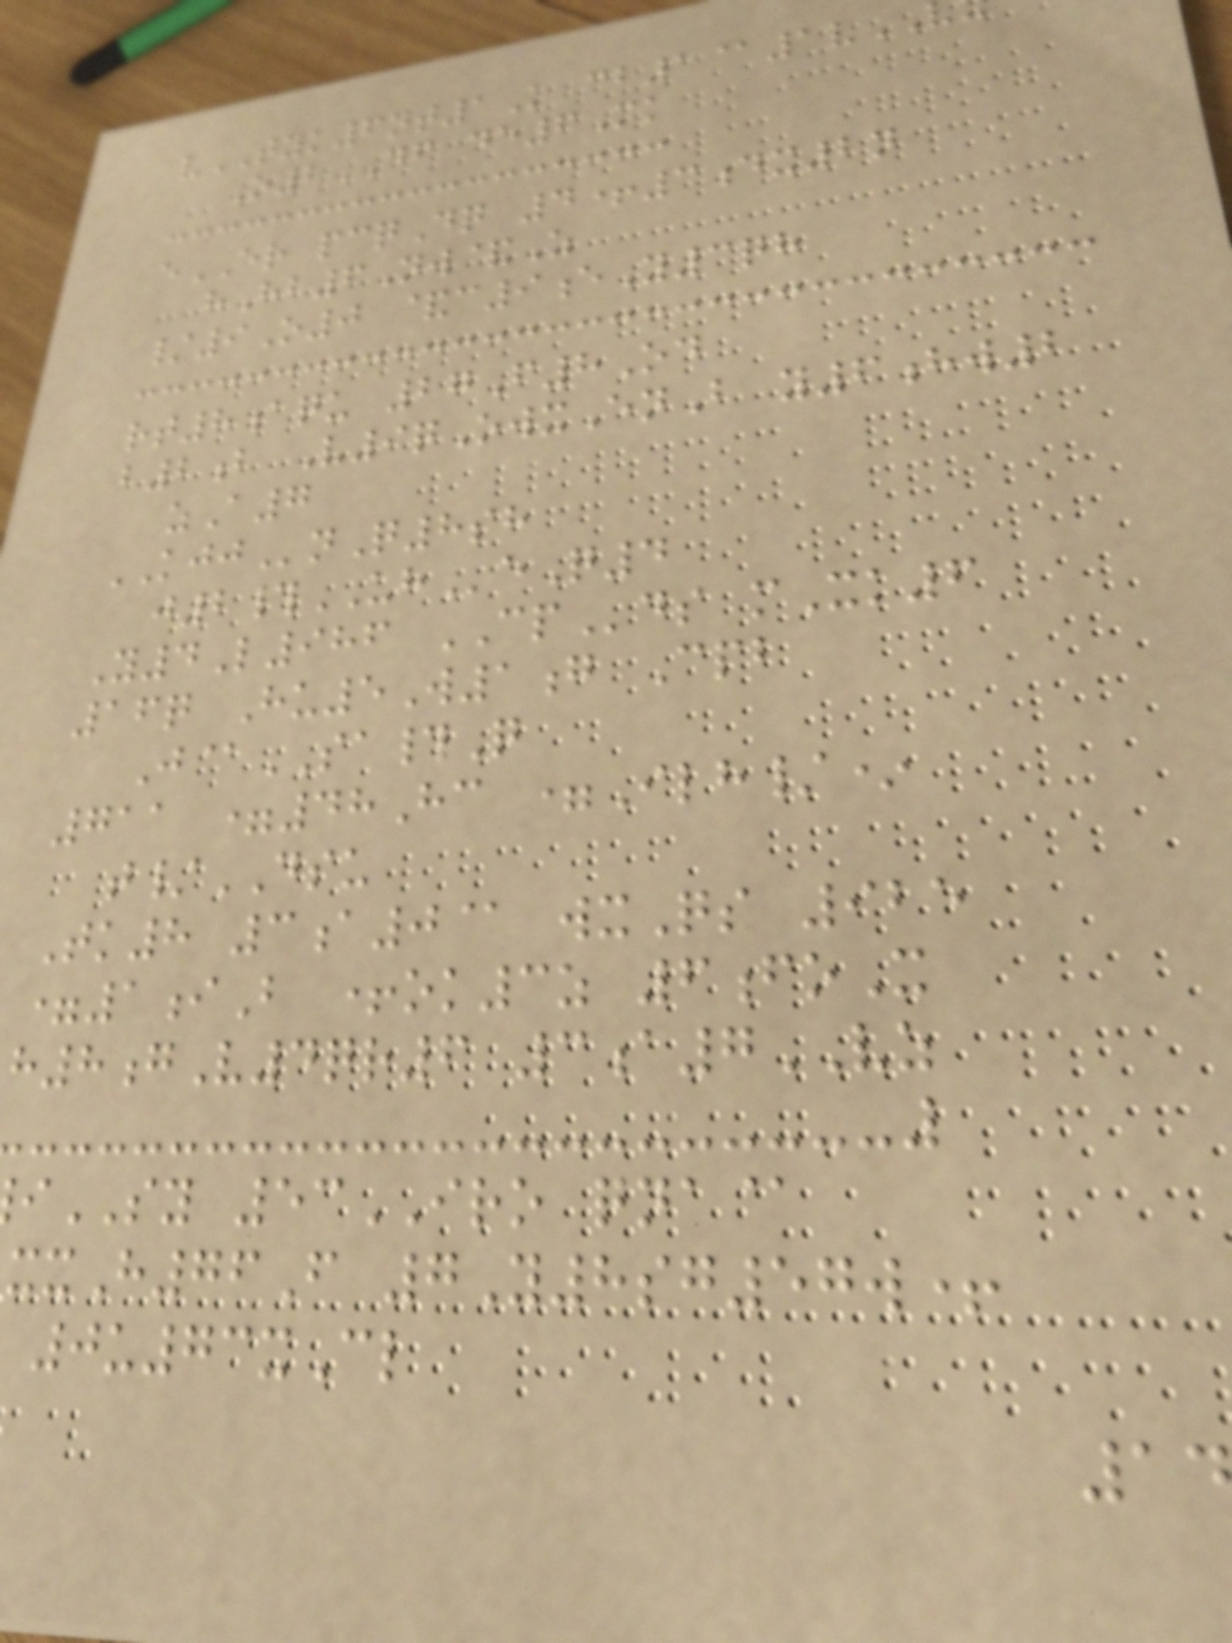vTYK6nt1K cb1@1v
O2DF de6Mk
eER pcqDq 4+3dx2n
hHb6Nw&Z
/9O0 &c9eY3qh
rt8aqu 27F8Od
b2b V9qOwxEnB y6hw2
zA7
KJJnQ8sh
j2#UHeQ4
Y4L986 CPds mXk6
16q Hu5W1g Cpb
J@SA#Q
711 =48Hc =Ilh/*
t/DSU
Tk8 3a0@ wxQs 925
=1iB +ok3z 6foX
h8gV4qr6 3a7VZ
SY 53IRO qna@
xH76F 7Y8sg57w+
0u73xCl
